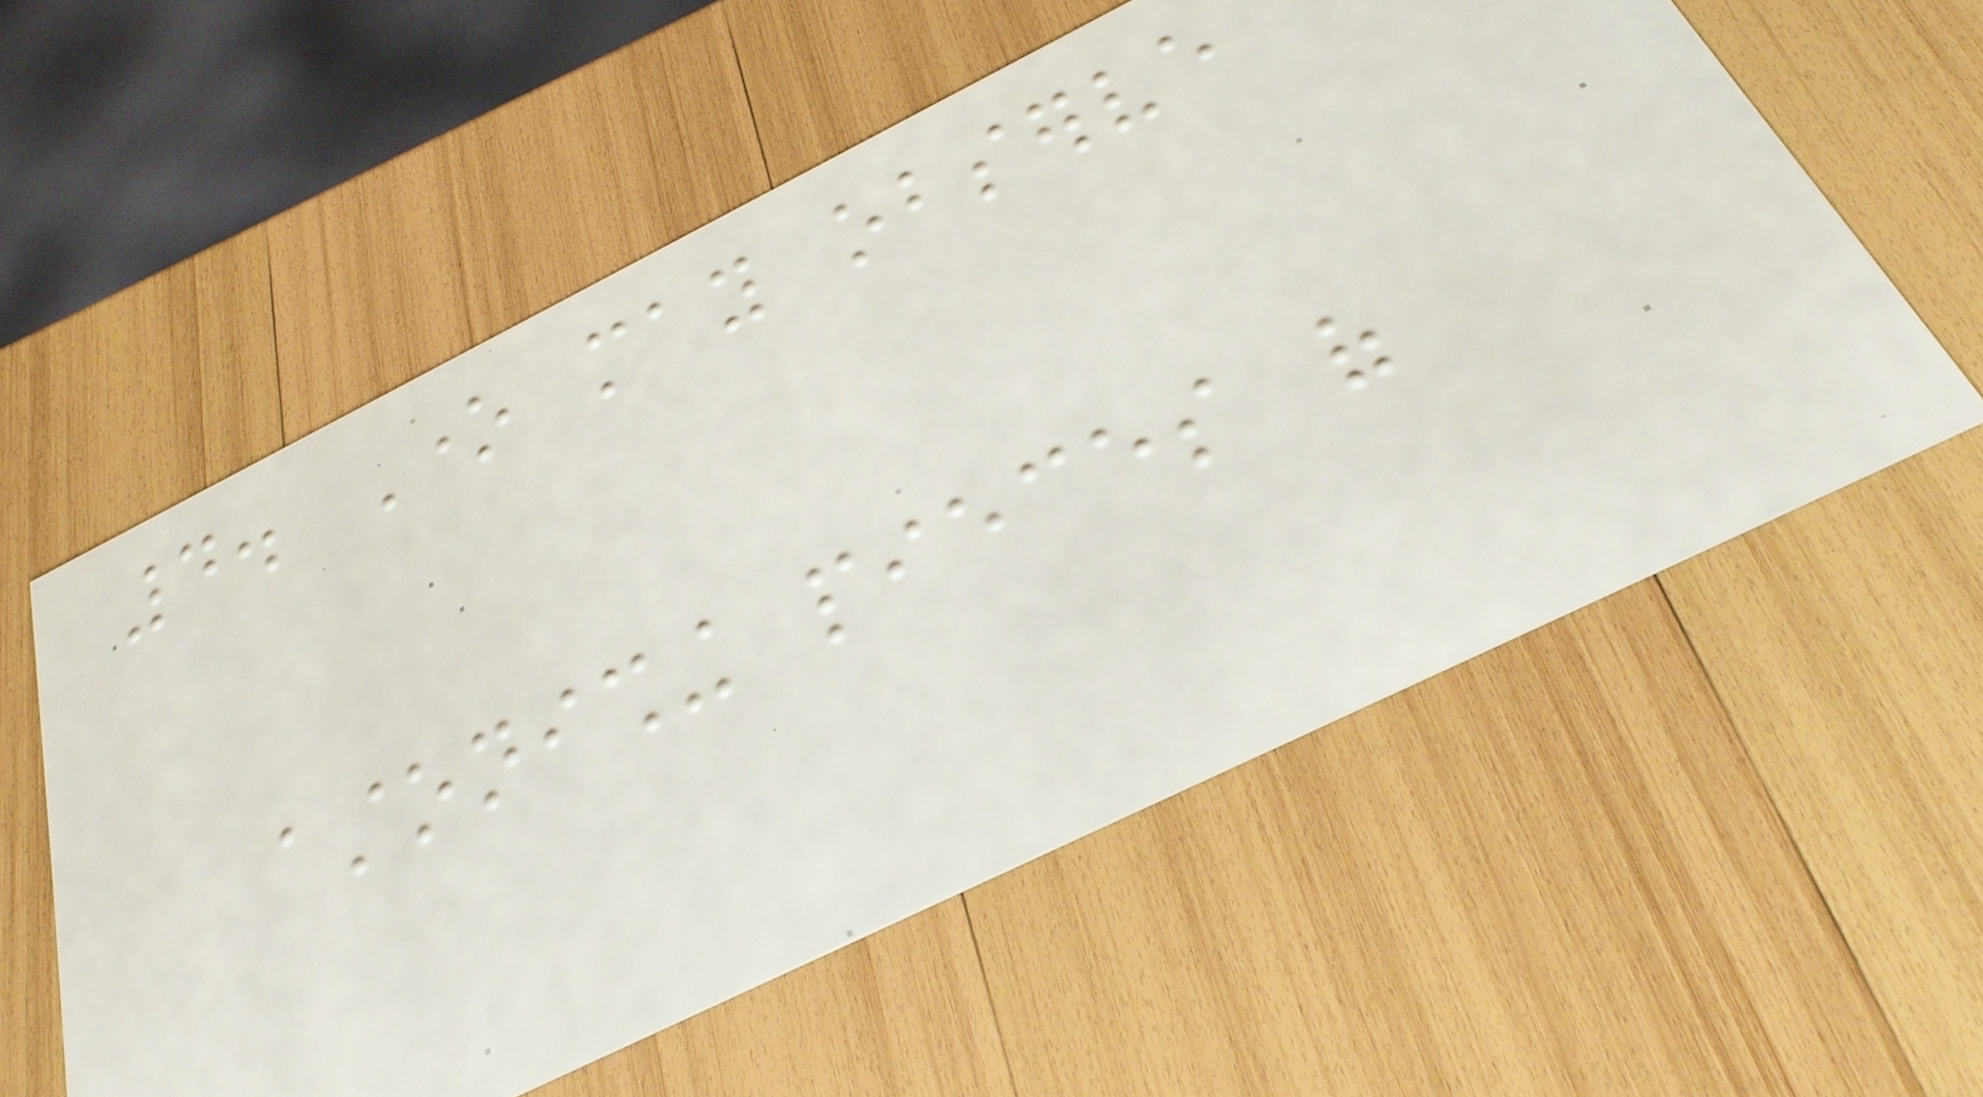4. One may observe
astonishing pieces of
